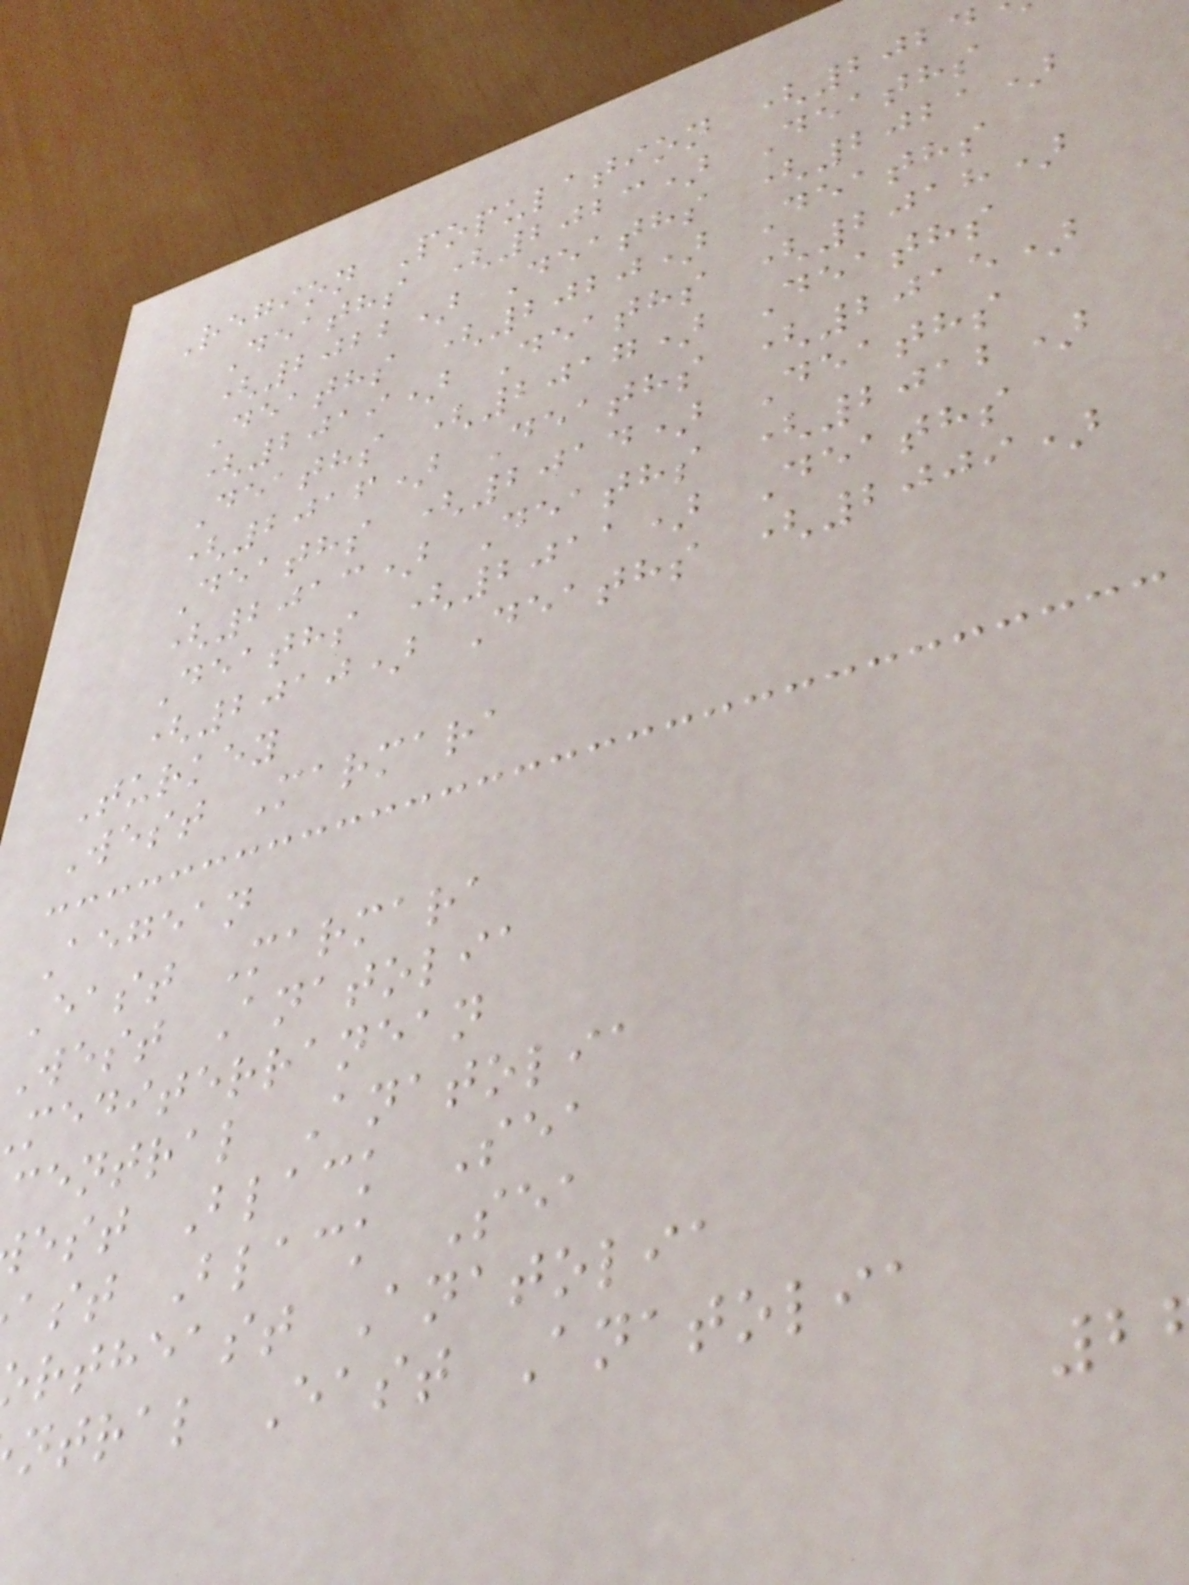Region Population (2024
Deaths (2023) Deaths
(2022) Deaths (2021)
Deaths (2020) Deaths
(2019) Deaths (2018)
Deaths (2017) Deaths
(2016) Deaths (2015)
Deaths (2014) Deaths
(2013) Deaths (2012)
Deaths (2011) Deaths
(2010) Deaths (2009)
Turkey
West Marmara
Aegean
East Marmara
West Anatolia
mediterranean
central Anatolia
est Black Sea
ast Black Sea
rtheast Anatolia
ntral East Anatolia
